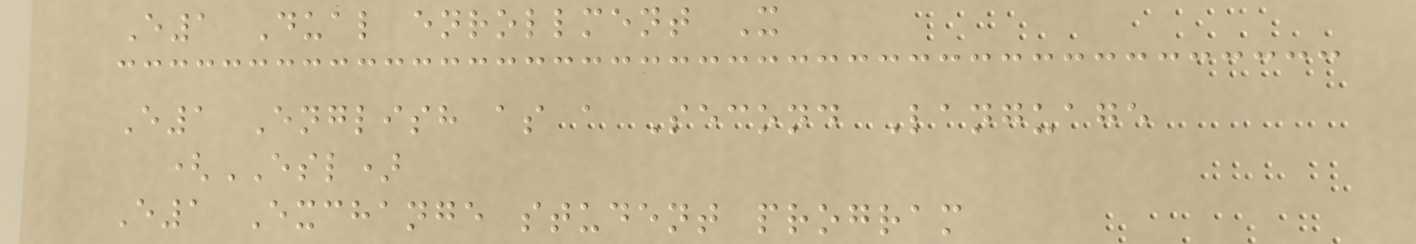E1 Dual enrollment X
E1 English as a Second Language
(ESL)
E1 Exchange student program
